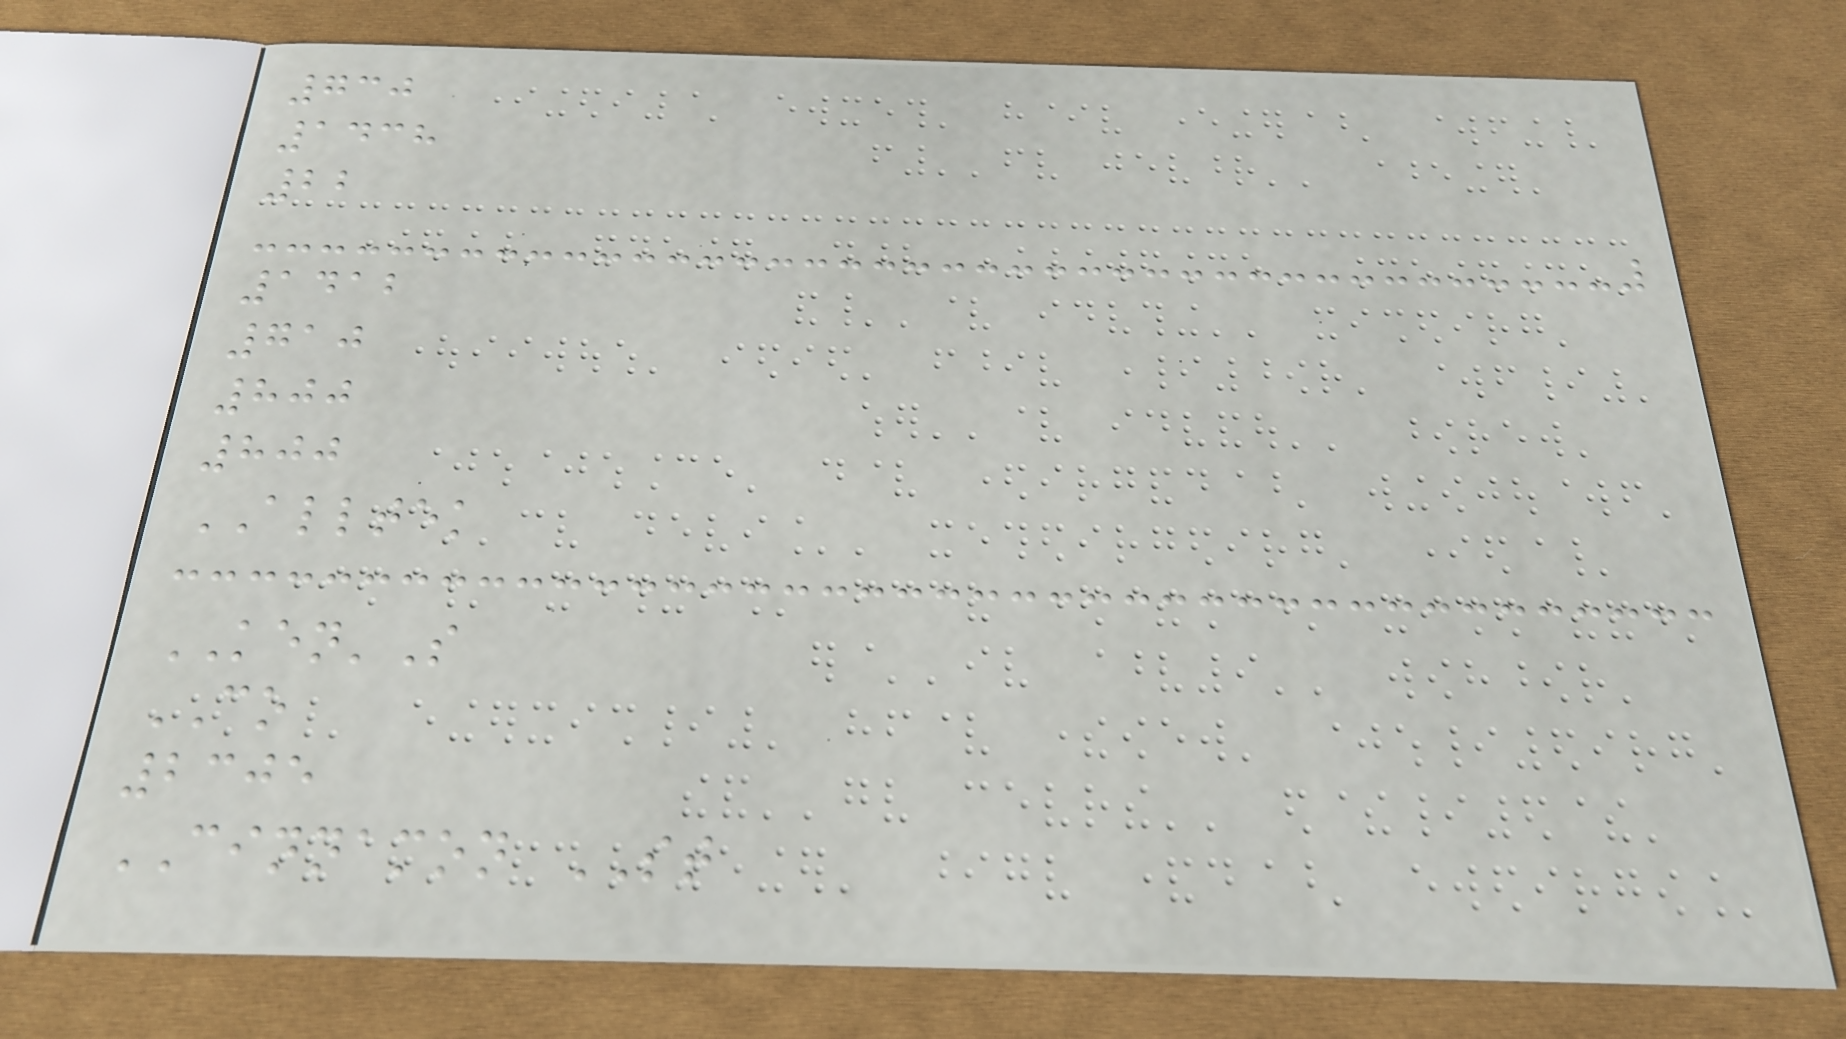730
1438
22
1412
710
800
800
ALLTEK
KEN'S
CO
2305
CINNAMON ST
